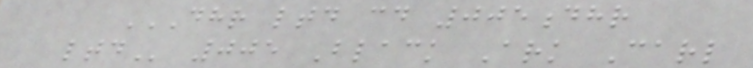DHR LTD CD 005DHR
LTD 005 Black Ark Carl
